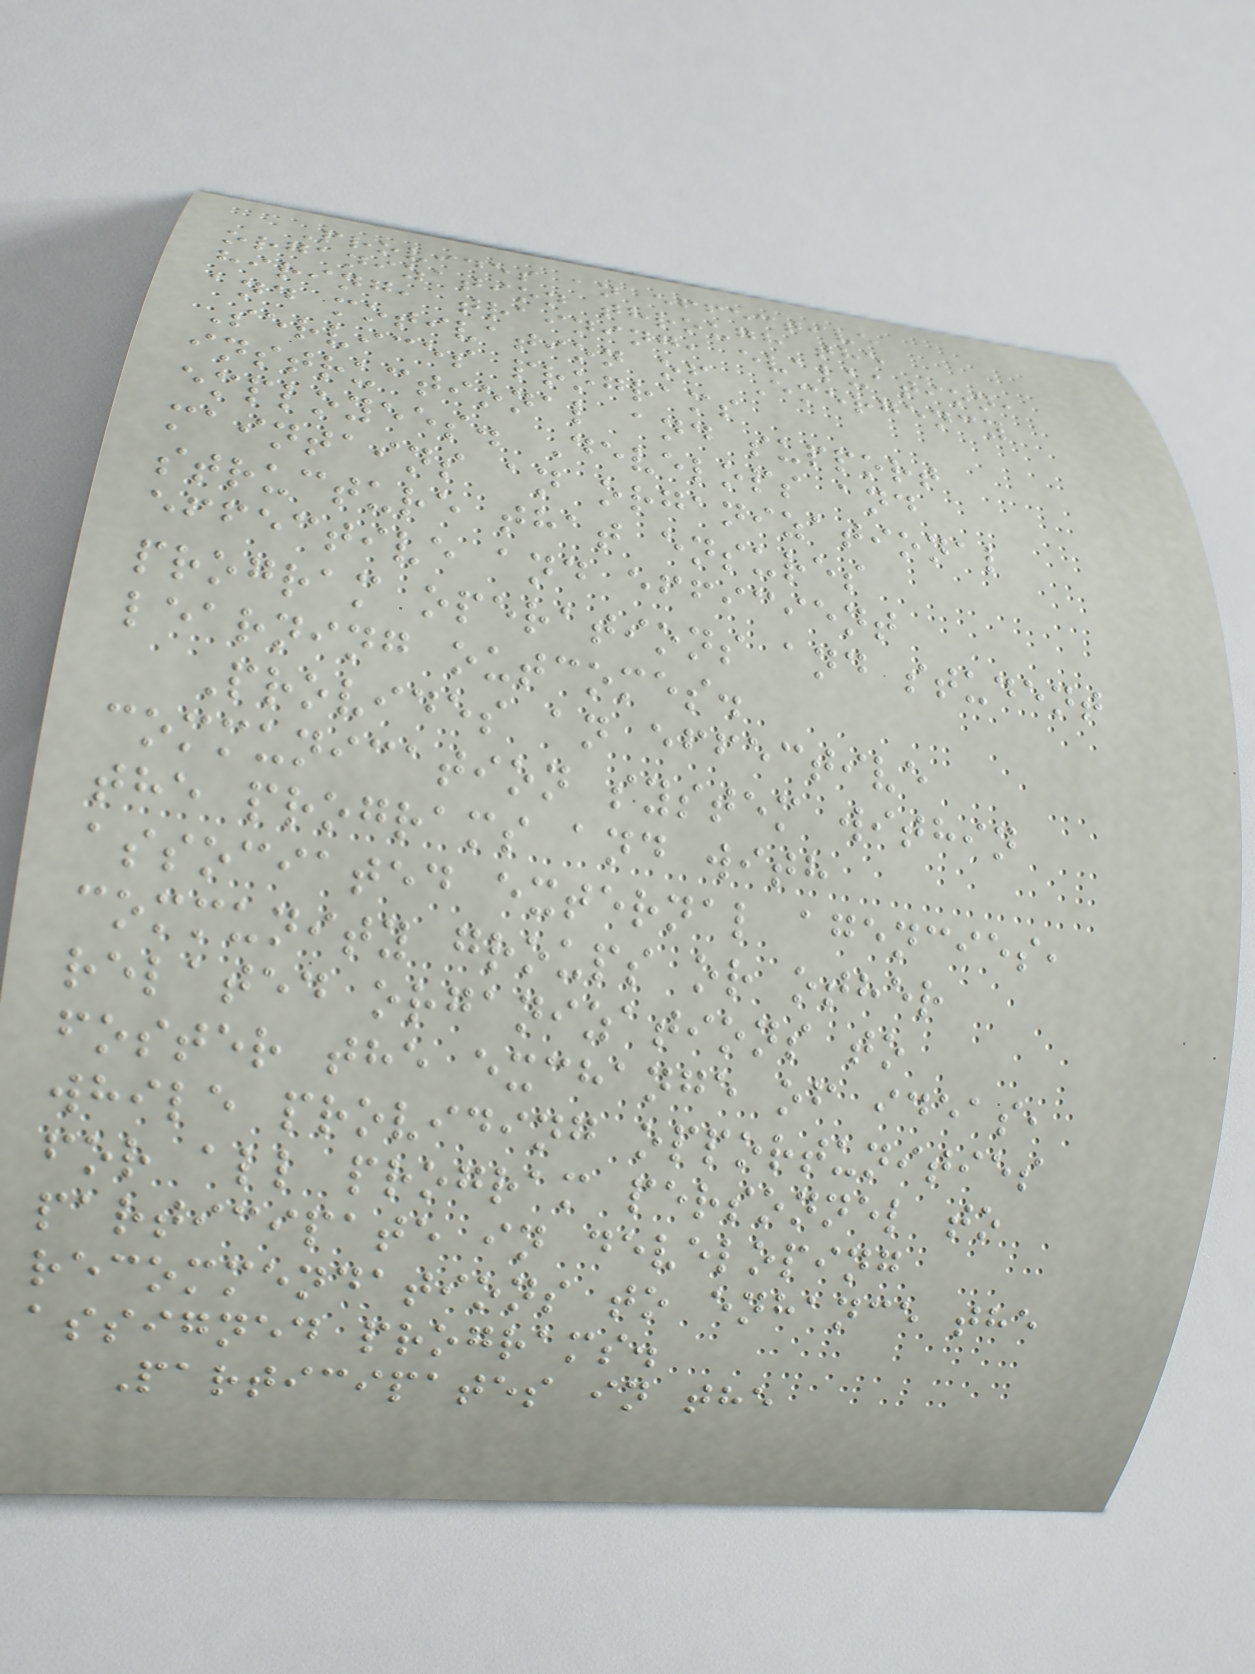Provides an effective
organization through the
hiring, training, evaluation,
and motivation of Emergency
Services programs
instructional and support
employees. Develops and
maintains an organizational
structure that ensures
effective and efficient
program operations and student
learning outcomes.
Provides an effective
communication system within
the programs and with
associated external agencies,
community groups or other
related organizations to
foster the exchange of ideas,
while providing opportunities
for all program personnel to
participate in developing
recommendations to enhance the
assigned programs.
Participates in the
